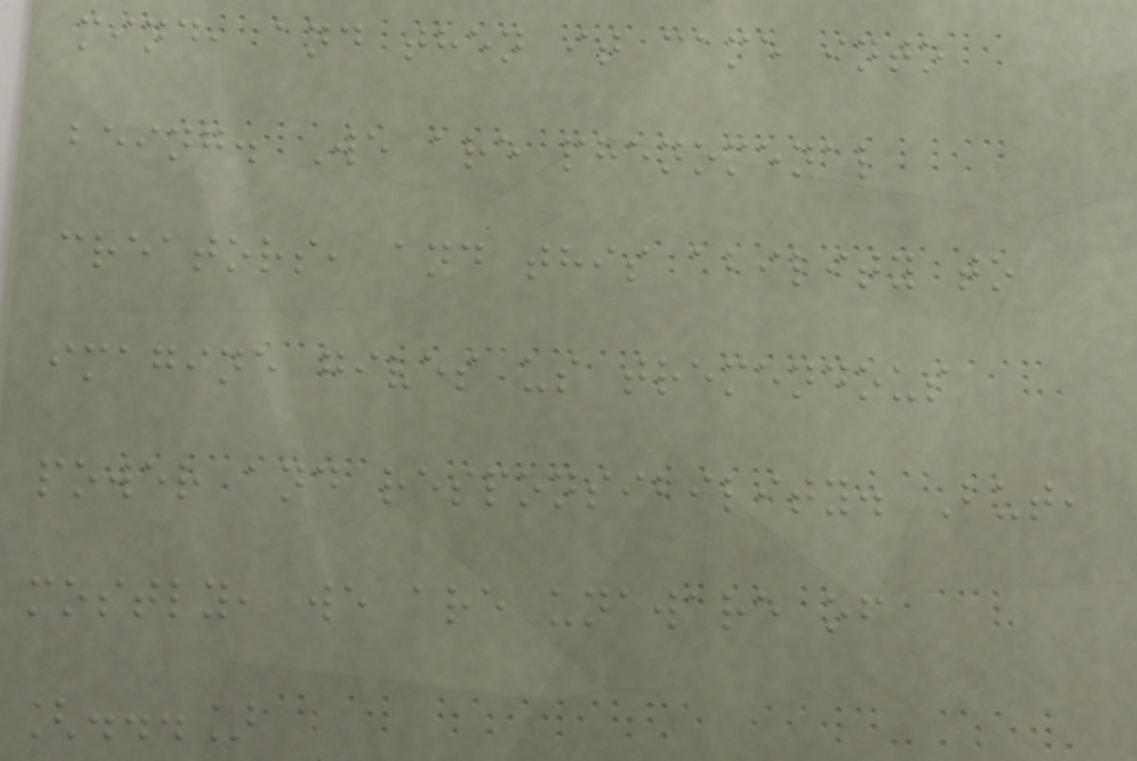mind, and then it came into
being. We are phenomenal
creators, and this ability to
imagine gives us tremendous
power and responsibility. But,
mostly, we are unaware of
[...]
